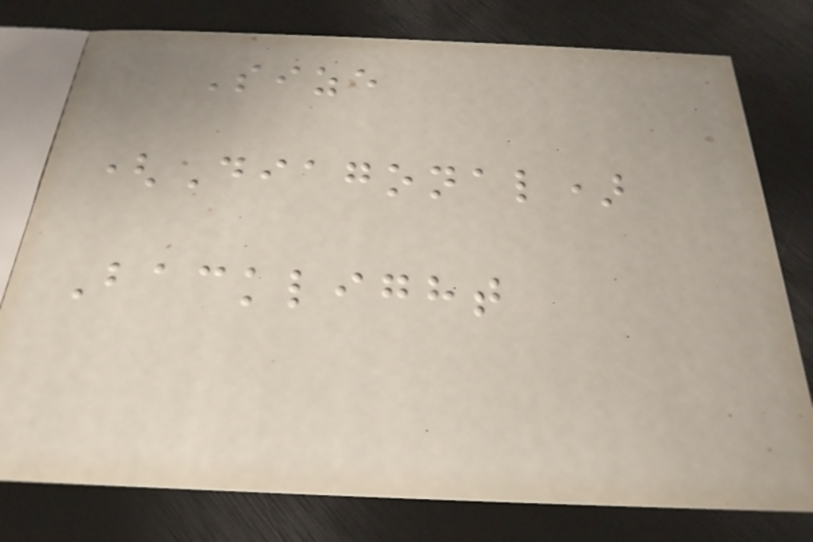Size
(Diagonal)
Backlight
